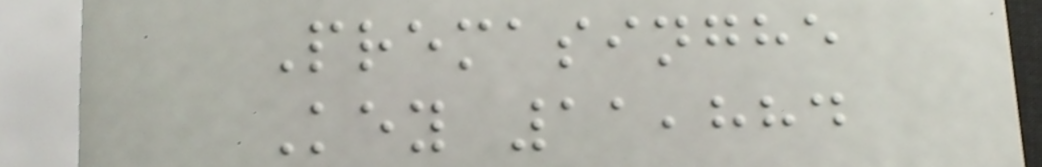Premasinghe
Key 11,884
